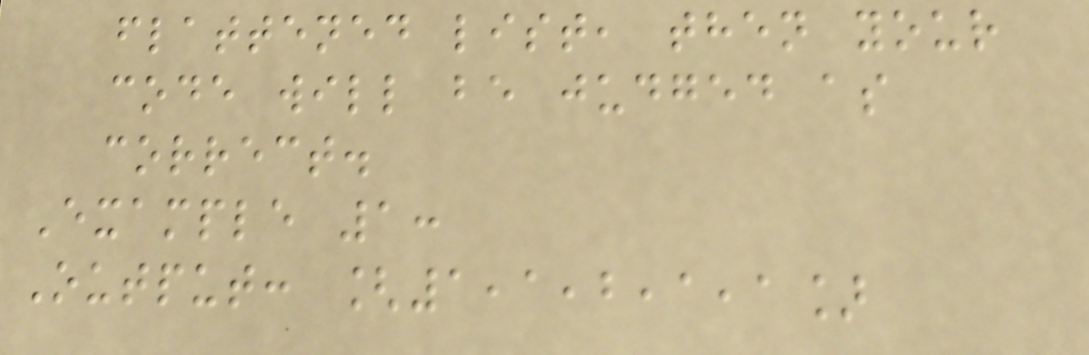flattened list, then your
code will be judged as
correct.
Example 1:
Output: [1,1,2,1,1]
